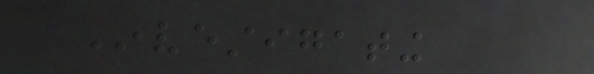Investigating
